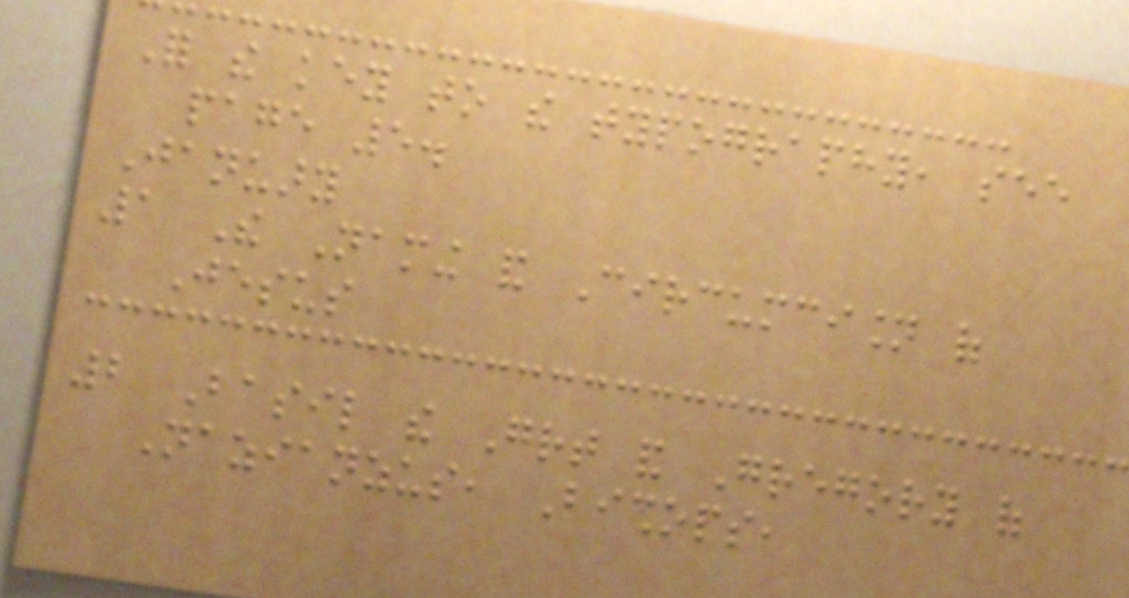For the key to the typography, see
page 5.
January
1 The Naming and Circumcision of
Jesus
2 Basil the Great and Gregory of
Nazianzus, Bishops,
